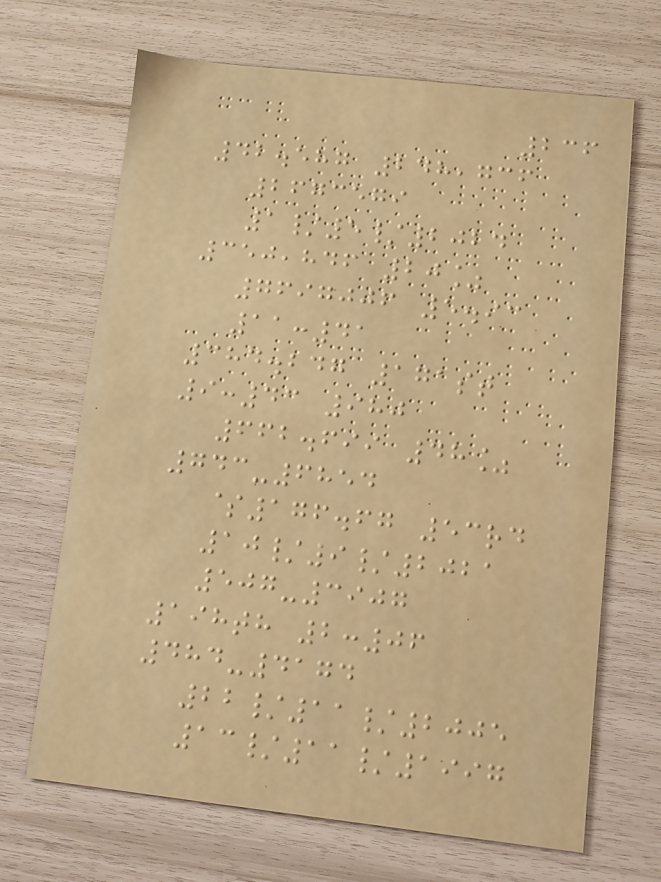236
42.587 248,736
2673579
1/5/2024
350,846 20%
7697006 5.93
11:41
384.247 171st
9:43 980
662.699 48%
743-6854
$176.67 53rd
10/9/2021
507-3907
198th 2:06
484-4174
22/11/2005
13/11/1997
